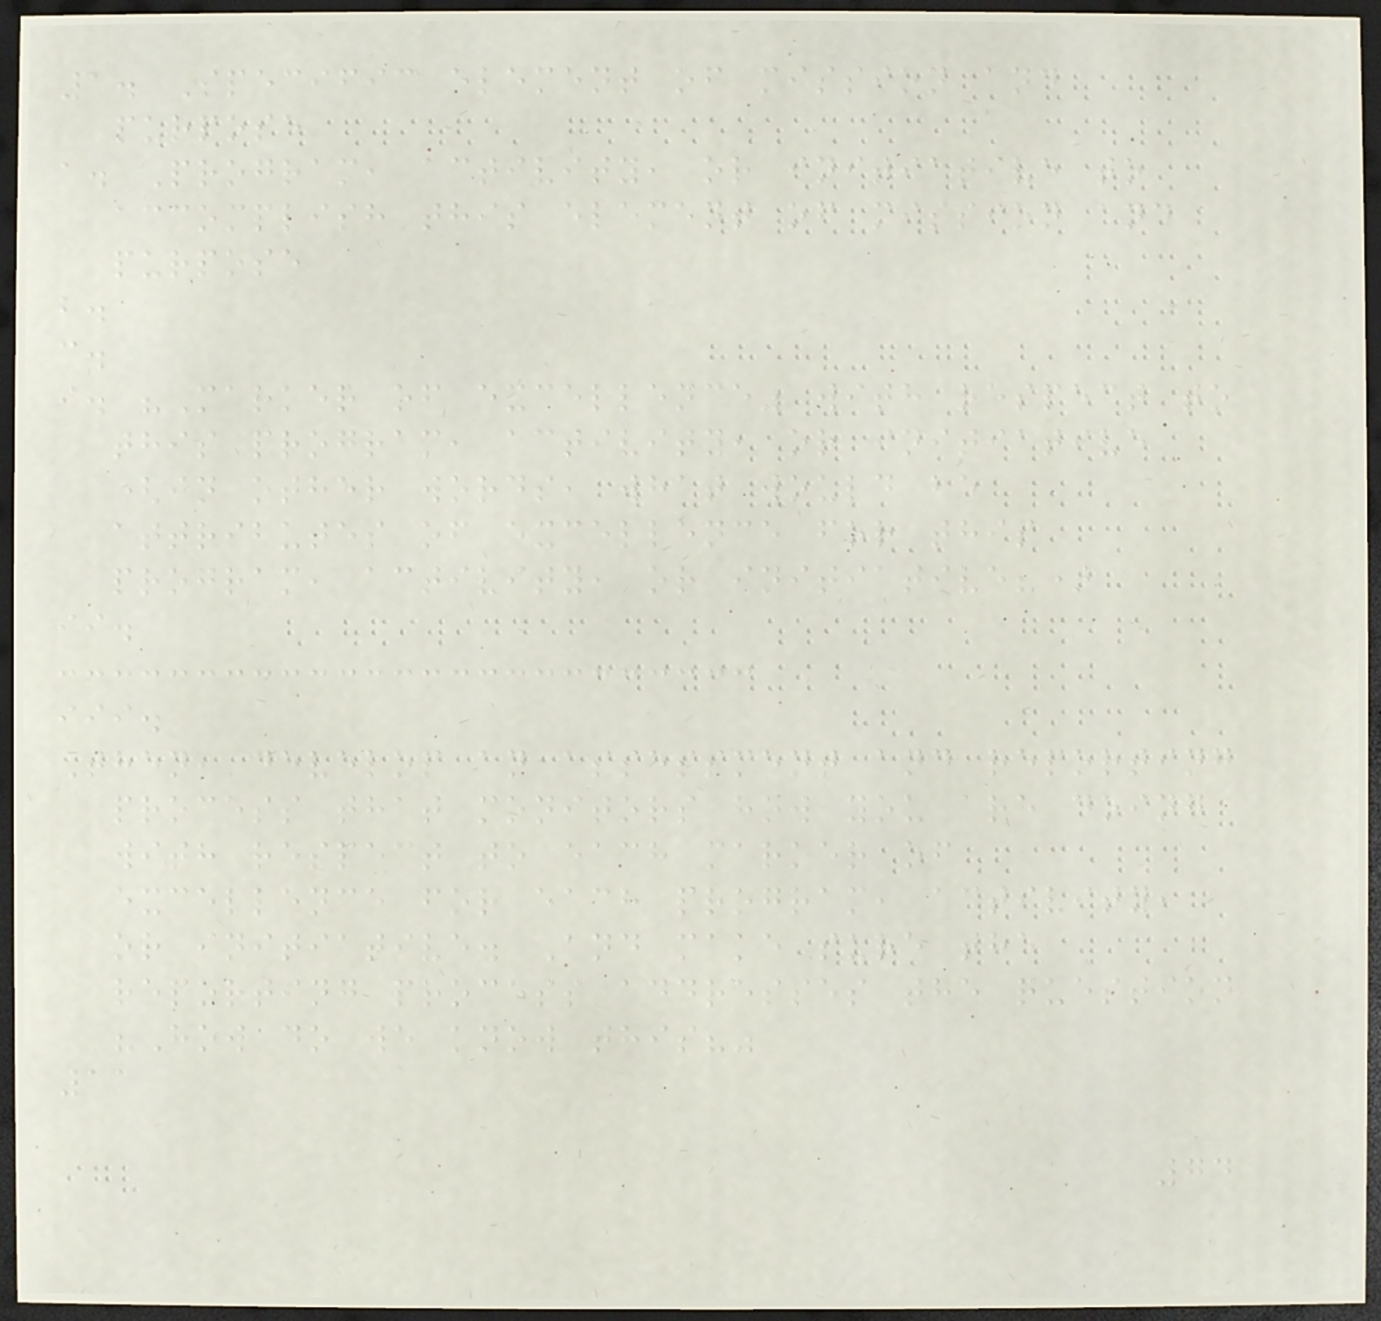1. Specific element of mission and
purpose
a. Program, activity, or initiative to
accomplish this element of mission and
purpose
b.
c.
i. "Marker of excellence" with respect to
this program, activity, or initiative
(in other words, what would be
attributes of excellence for this
program, activity, or initiative?)
ii.
iii.
Then, develop an assessment and reporting
process that monitors how you are doing
with respect to each marker of
excellence for each program, activity,
or initiative. And make sure the
reporting process addresses the question
"How do we know this?"
11
74
